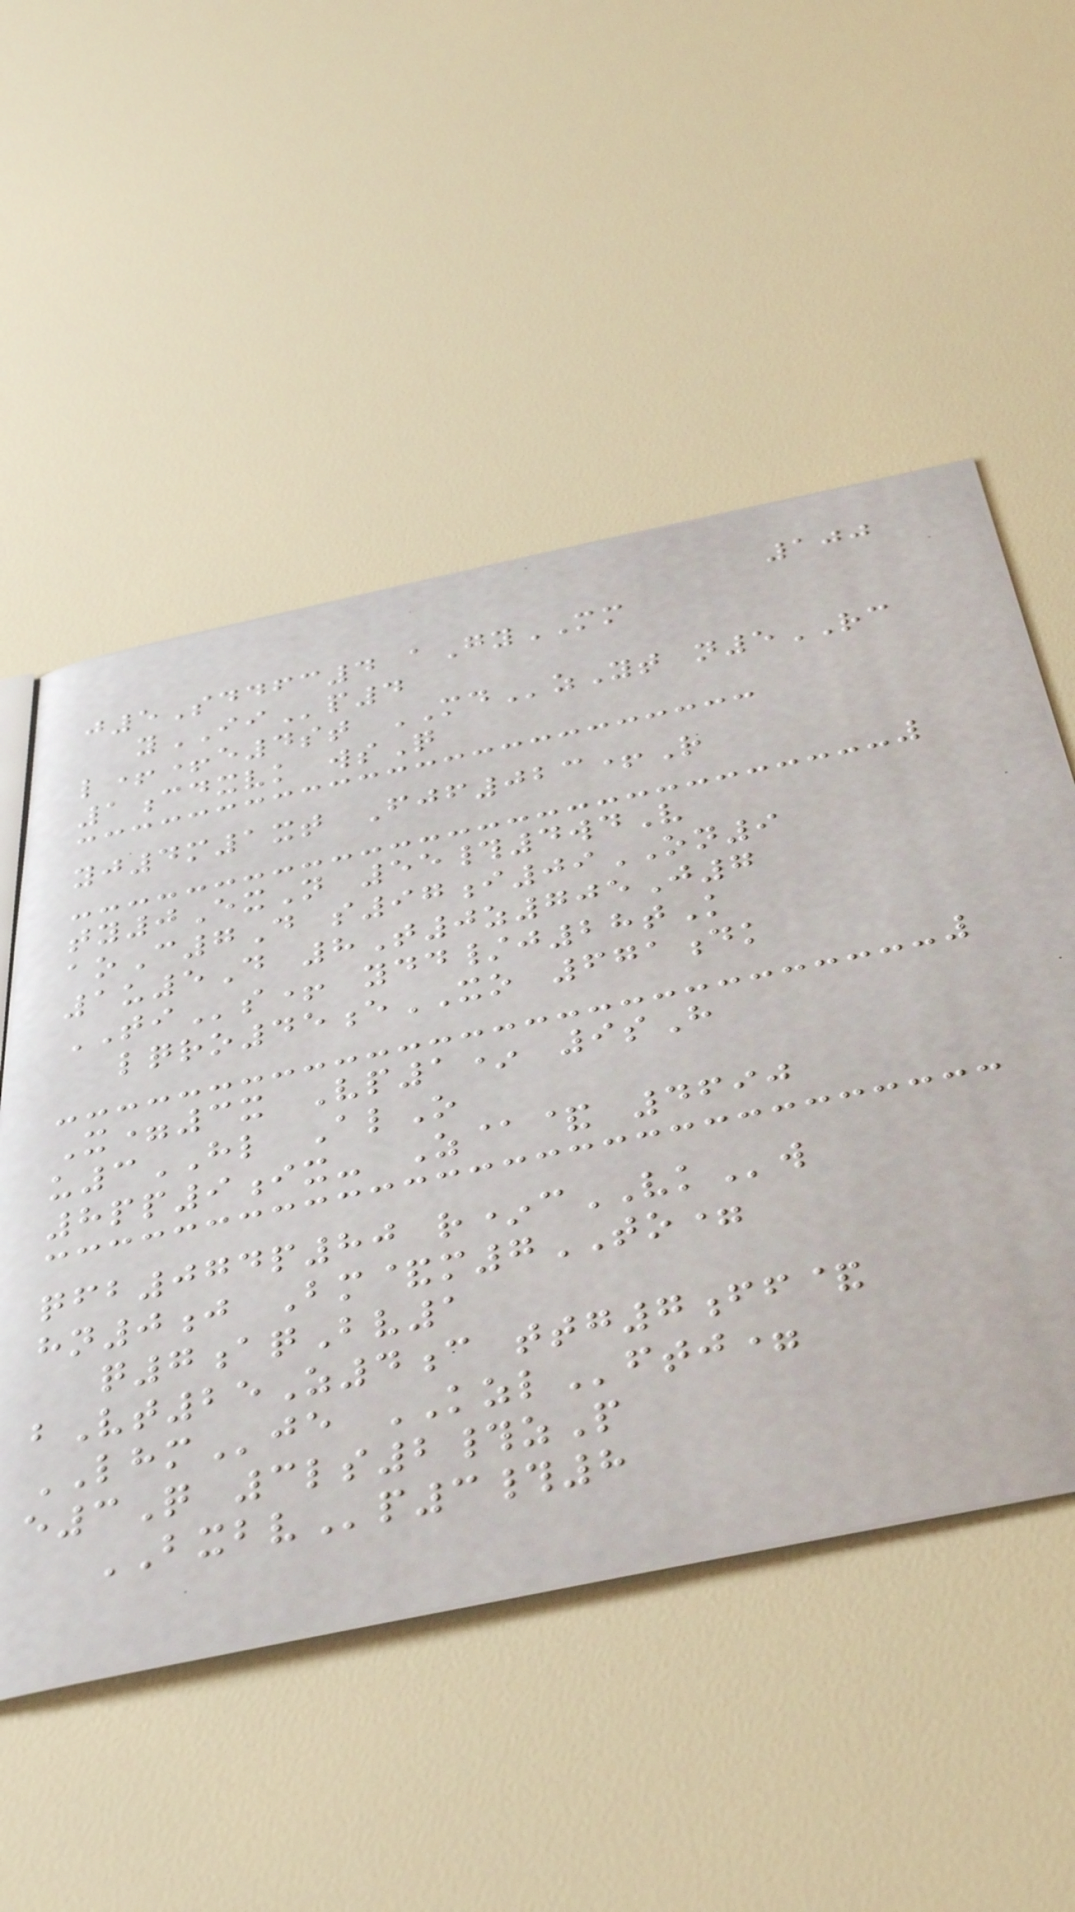100
j5Sddfc4 aGyMM
yIIp4
l++e4st MDzYt n5RC
1cdxvk wsQ
yj4m1xt Fjf023+R
ty0ExN 55#4wdV
aoC7D s97i09ON9
1u5D 8T0z705J7
TIs+ ydd/j28tK
lqro45eXO 671dk
X=3x Vp1* 9sH
u3HL AlO
8pp9ix- Z@& 4690
qfb074p80 r*cVKw
hn0j Bm&m7TO=
q7aqBv1
bVt25Z4c ttg7ff&
LHMje KZLftj=
e3Q 3ls2#zP
BXBVp3#8
